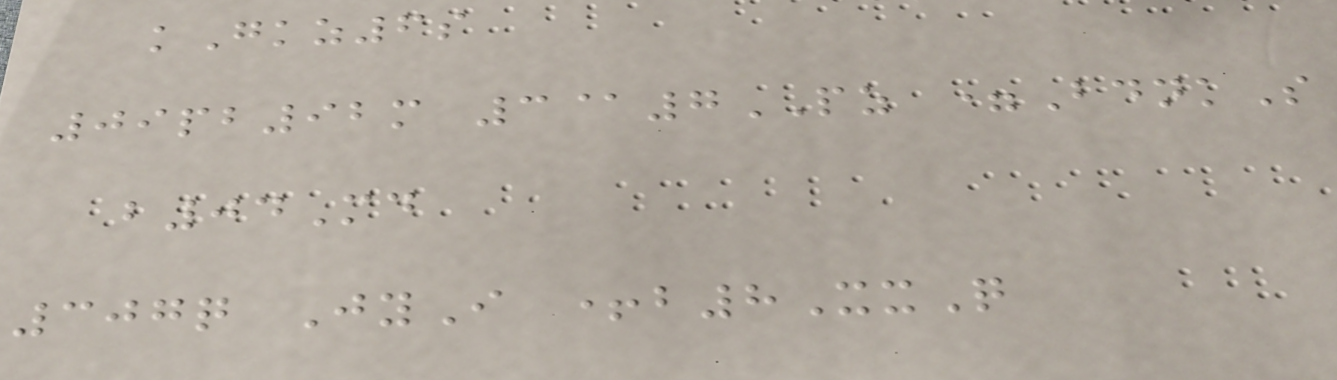kGkz6s
09pb92m 3@7PZ =BdnkS
b04Md
307q JyI +b8XxQ
